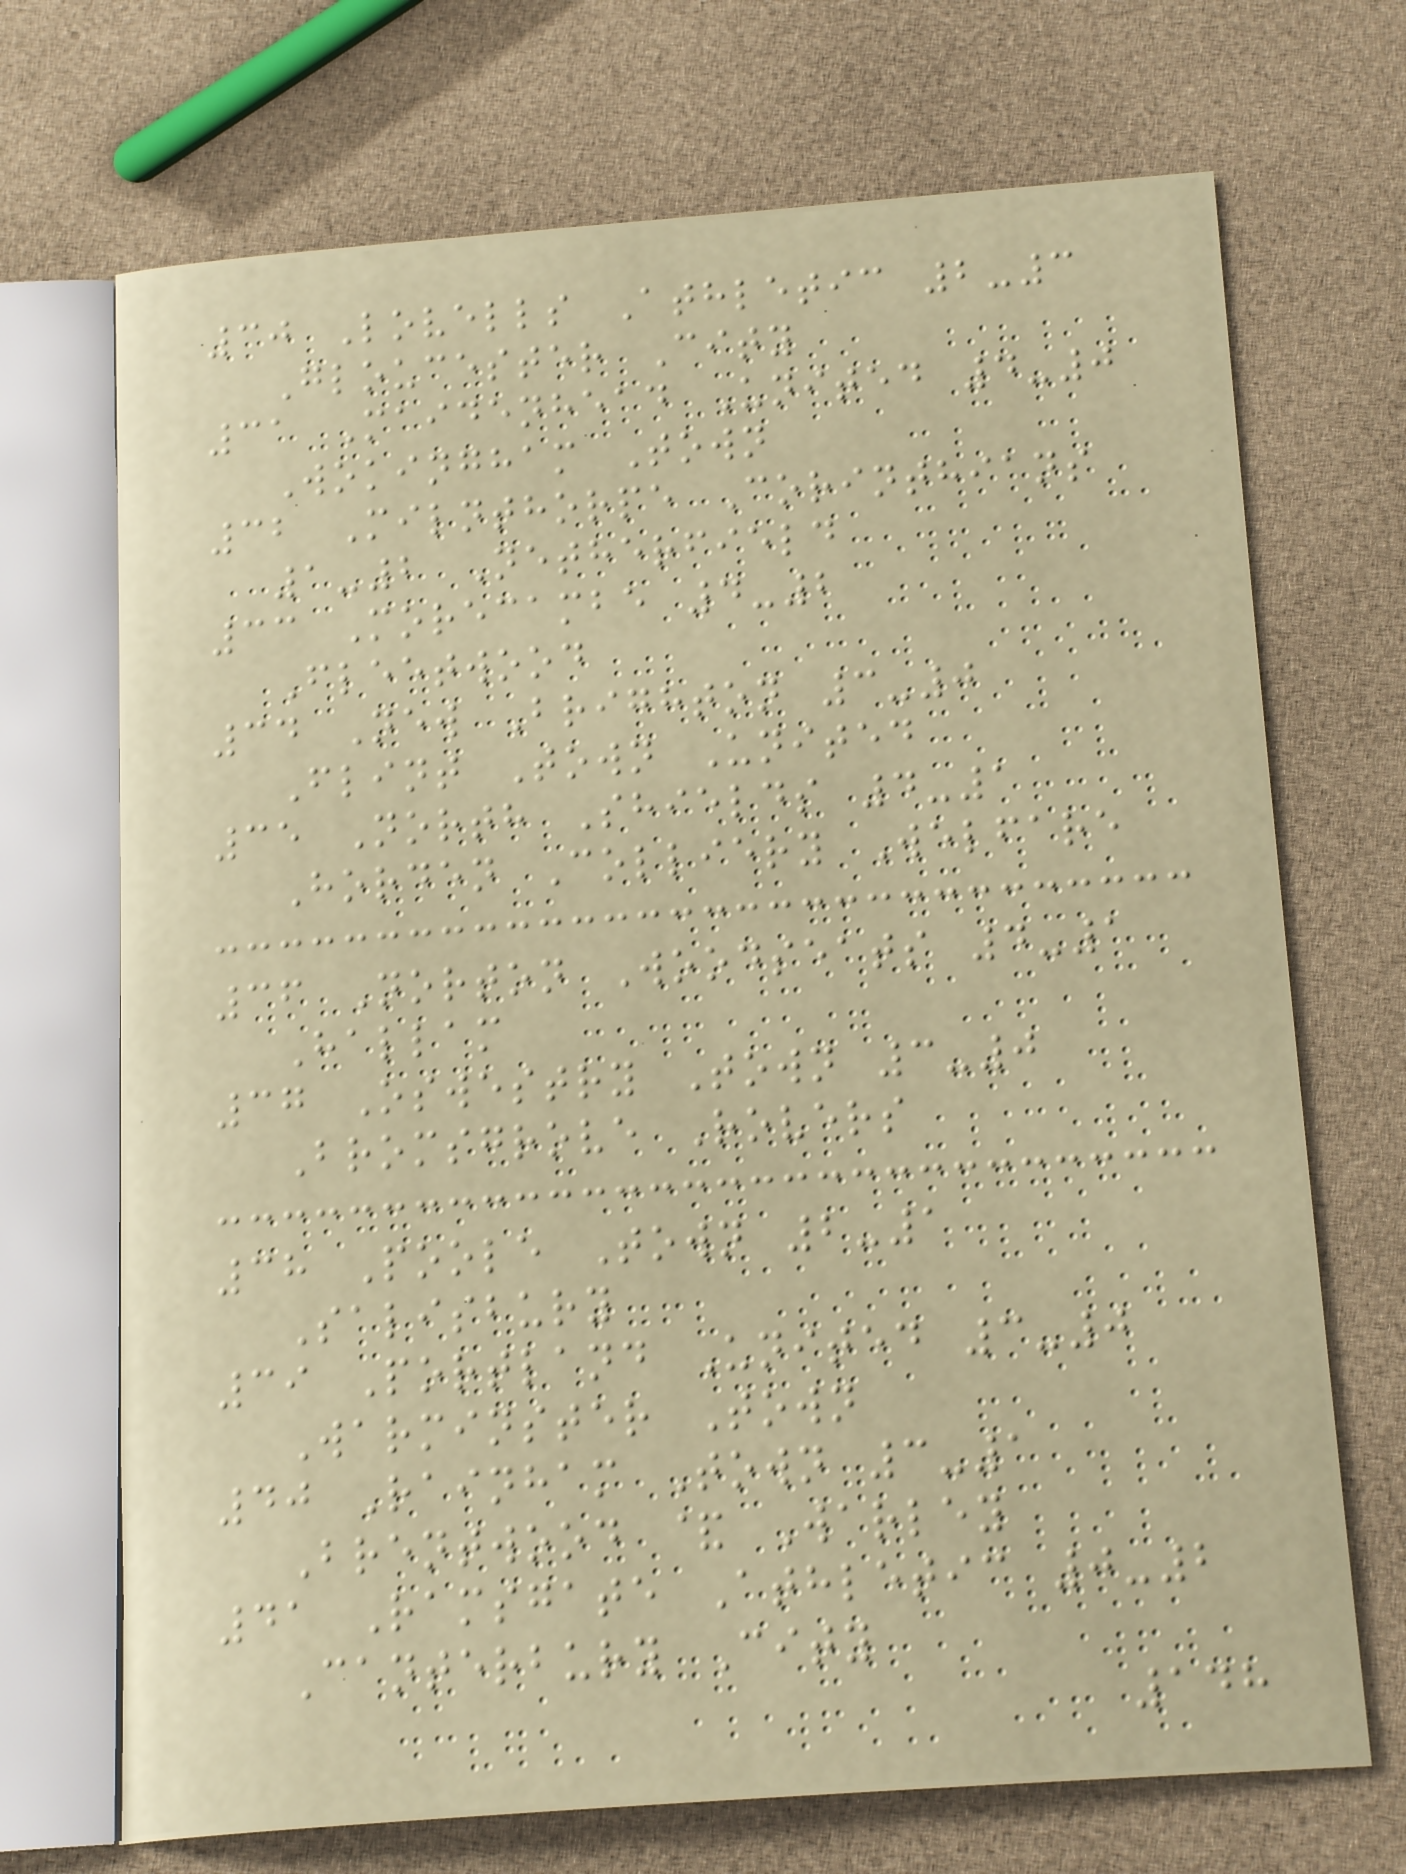30 Lovells Athletic 2-3
Gloucester City
31 Maidenhead United 4-0
Wokingham Town
32 Milnthorpe Corinthians
1-2 Netherfield
33 Morecambe 4-2
Fleetwood
34 New Brighton 3-0
Flint Town United
35 North Shields 4-1
Horden Colliery Welfare
36 Norton Woodseats 4-1
Hallam
37 Oswestry Town 3-0
Bromsgrove Rovers
38 Poole Town 2-1
Salisbury
39 Portland United 3-0
Warminster Town
40 Rainham Town 3-1
Brentwood & Warley
41 Ramsgate Athletic 0-2
Canterbury City
148
